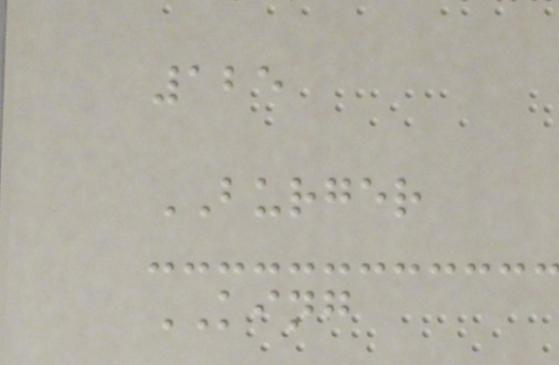125
BURGER
KING
